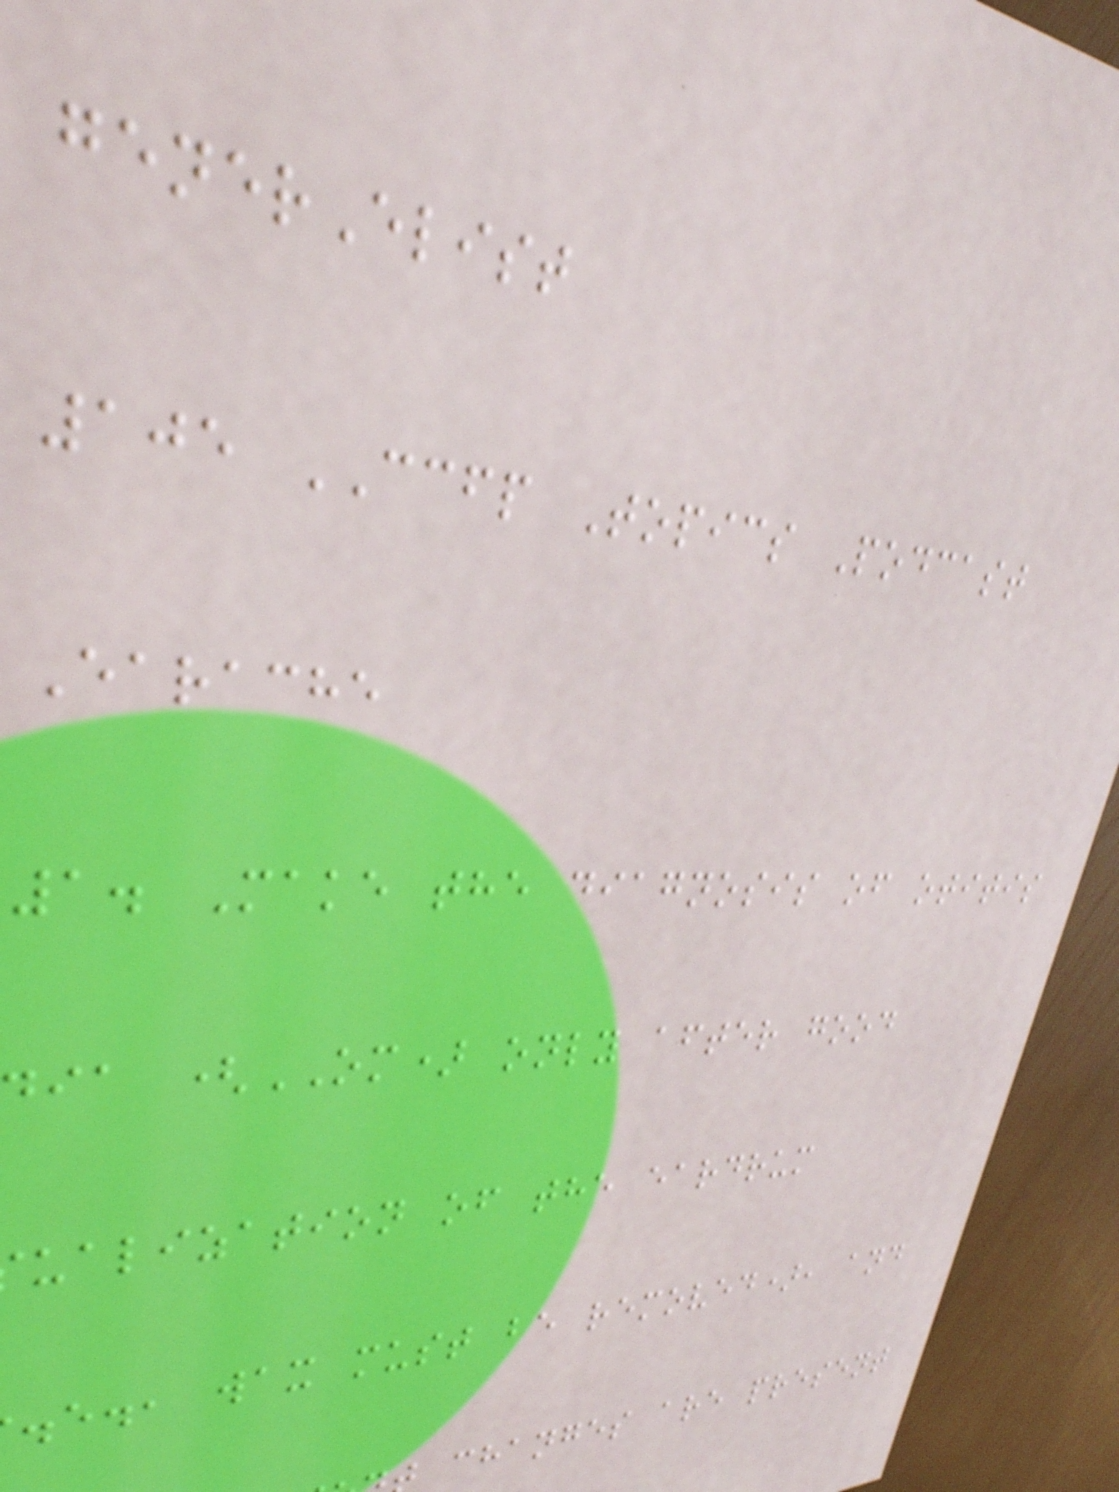generElist
105 CCFP Topics Podcast
Earache
1. Make the diagnosis of otitis
ia (OM) only after good
ualization of the eardrum
.e., wax must be removed), and
changes are present
